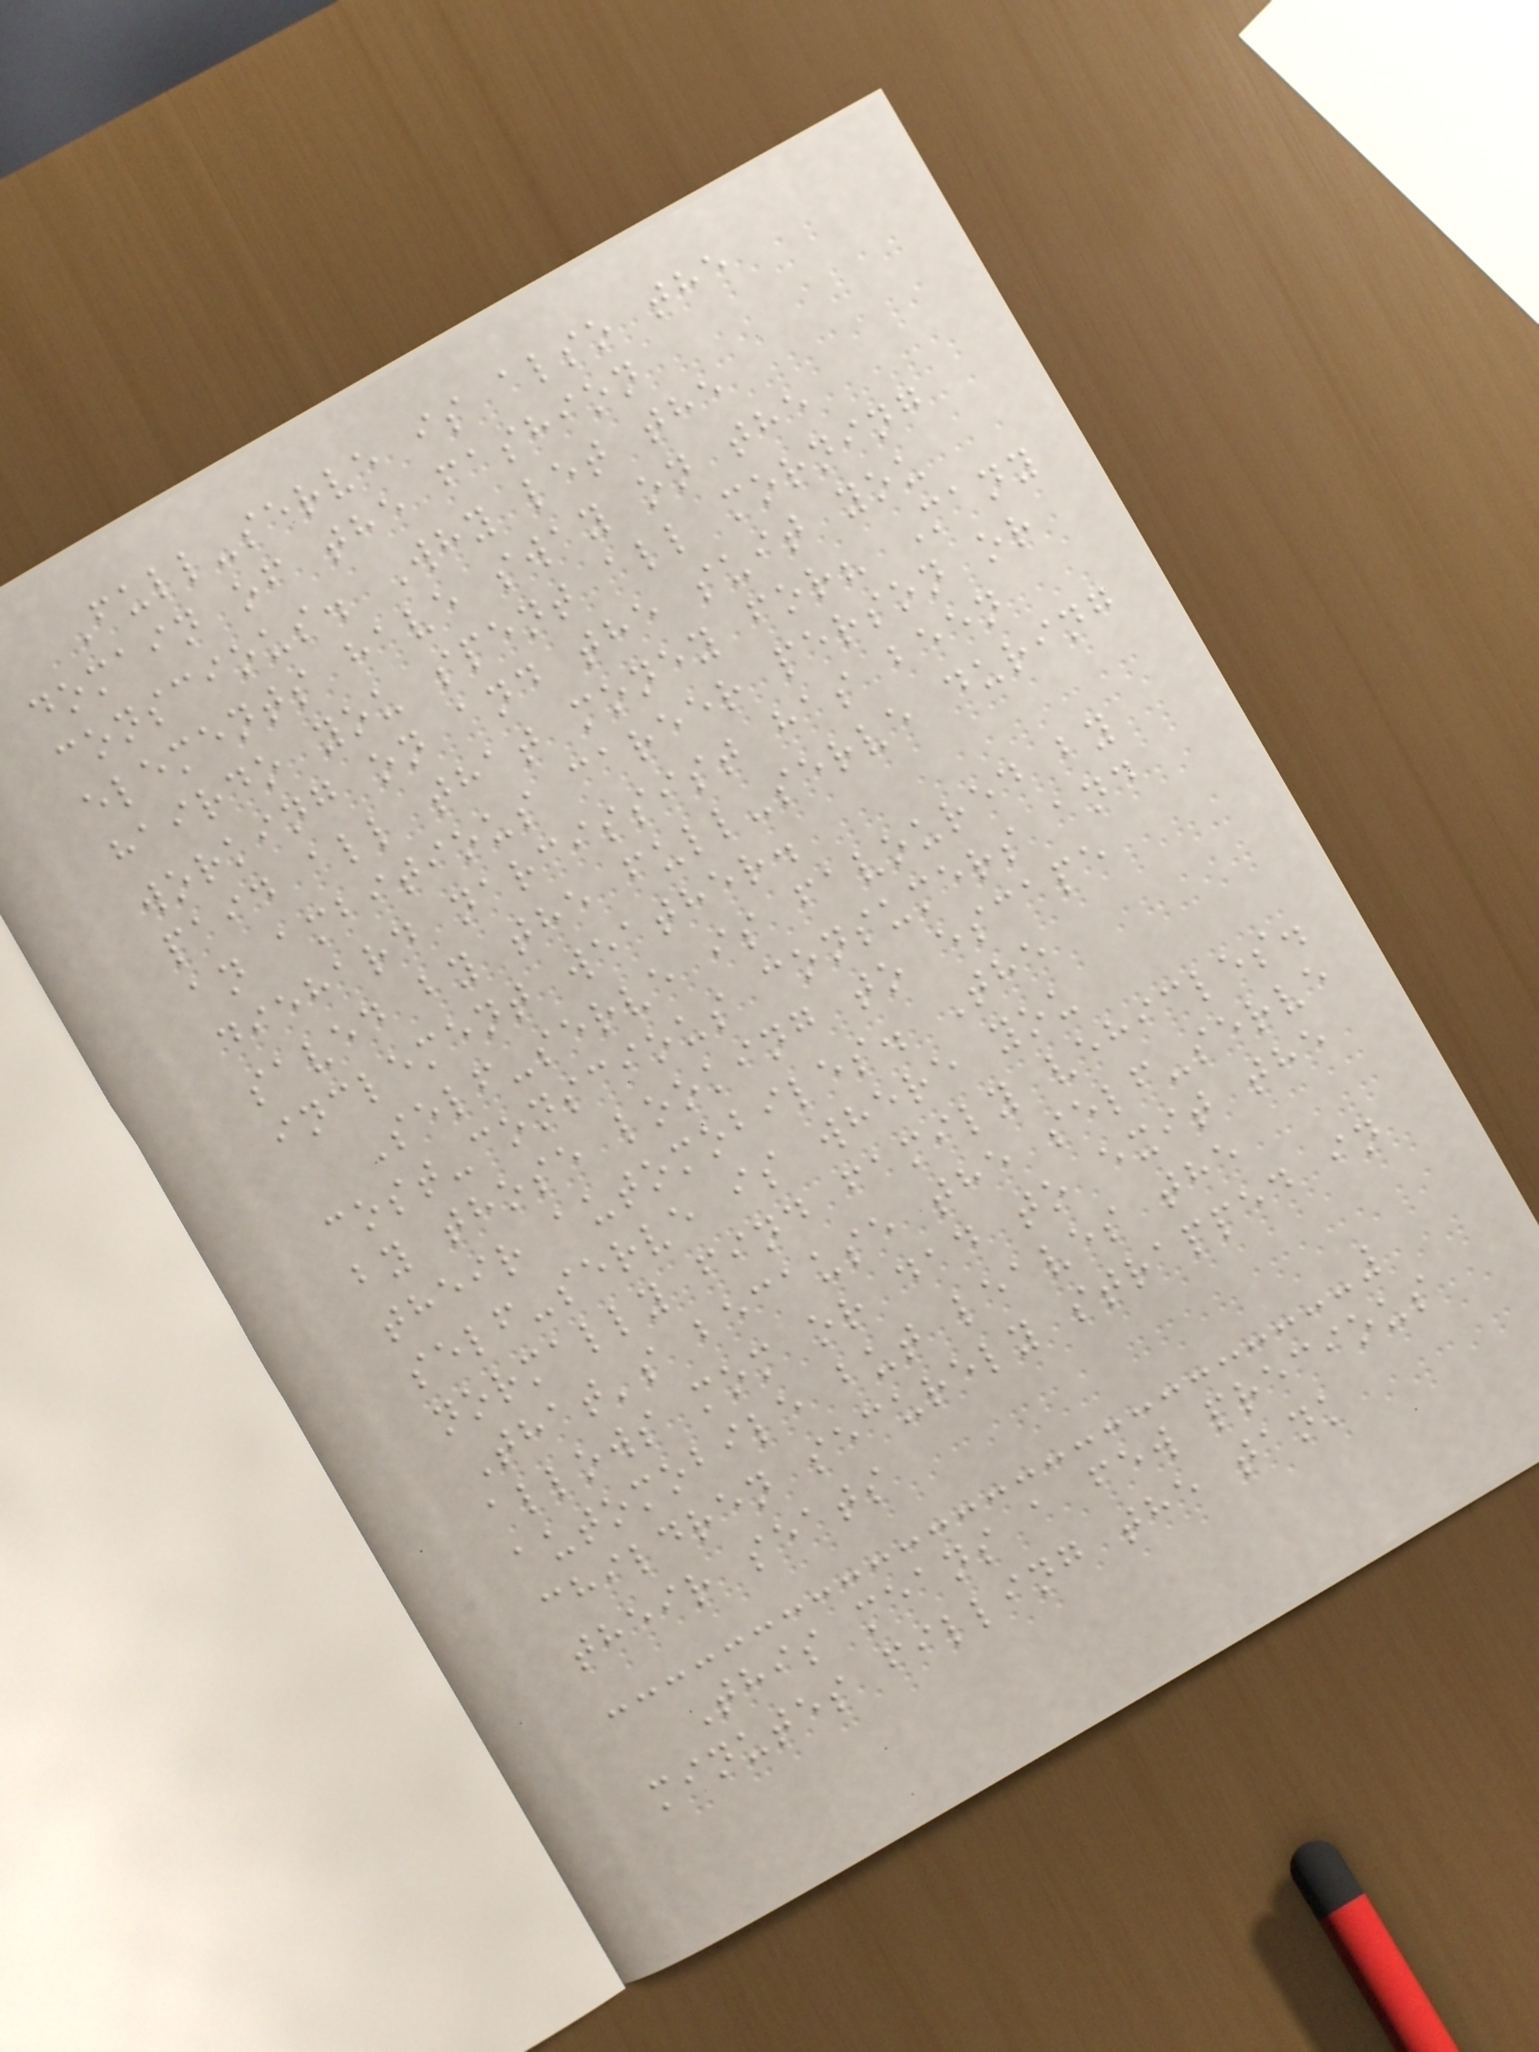Full-serve is also the
domain of the fashion
conscious. Why let the
elements have sway on the
hairdo you spent all morning
working on and the suit you
paid all that money for? Many
an ambitious career person or
diehard narcissist has been
saved by the full-serve during
inclement weather.
Self-serve is favoured by
cost-conscious consumers and
by those looking to escape
their automobiles. The
self-serve is where you
normally find family vehicles.
That's because the self-serve
allows mom or dad to exit the
automobile but leaves the
children securely strapped in
their seats
This means a few precious
minutes filling the tank
